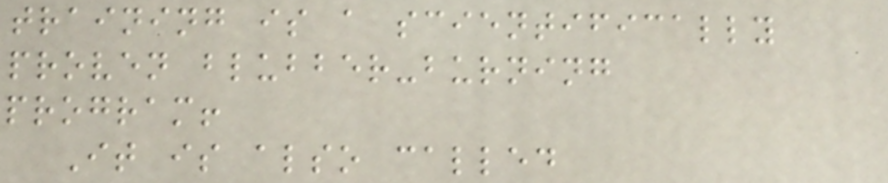training is a scientifically
proven blubber-burning
program!
It is also called
